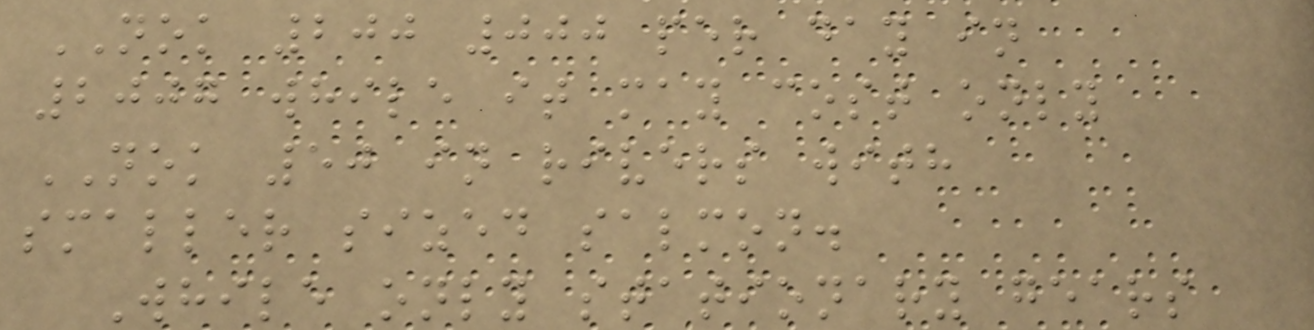NOK 200 000 per day in
2007 while it may cost only
NOK 50 in rivers with
smaller sized salmon.
While only stationary gears
